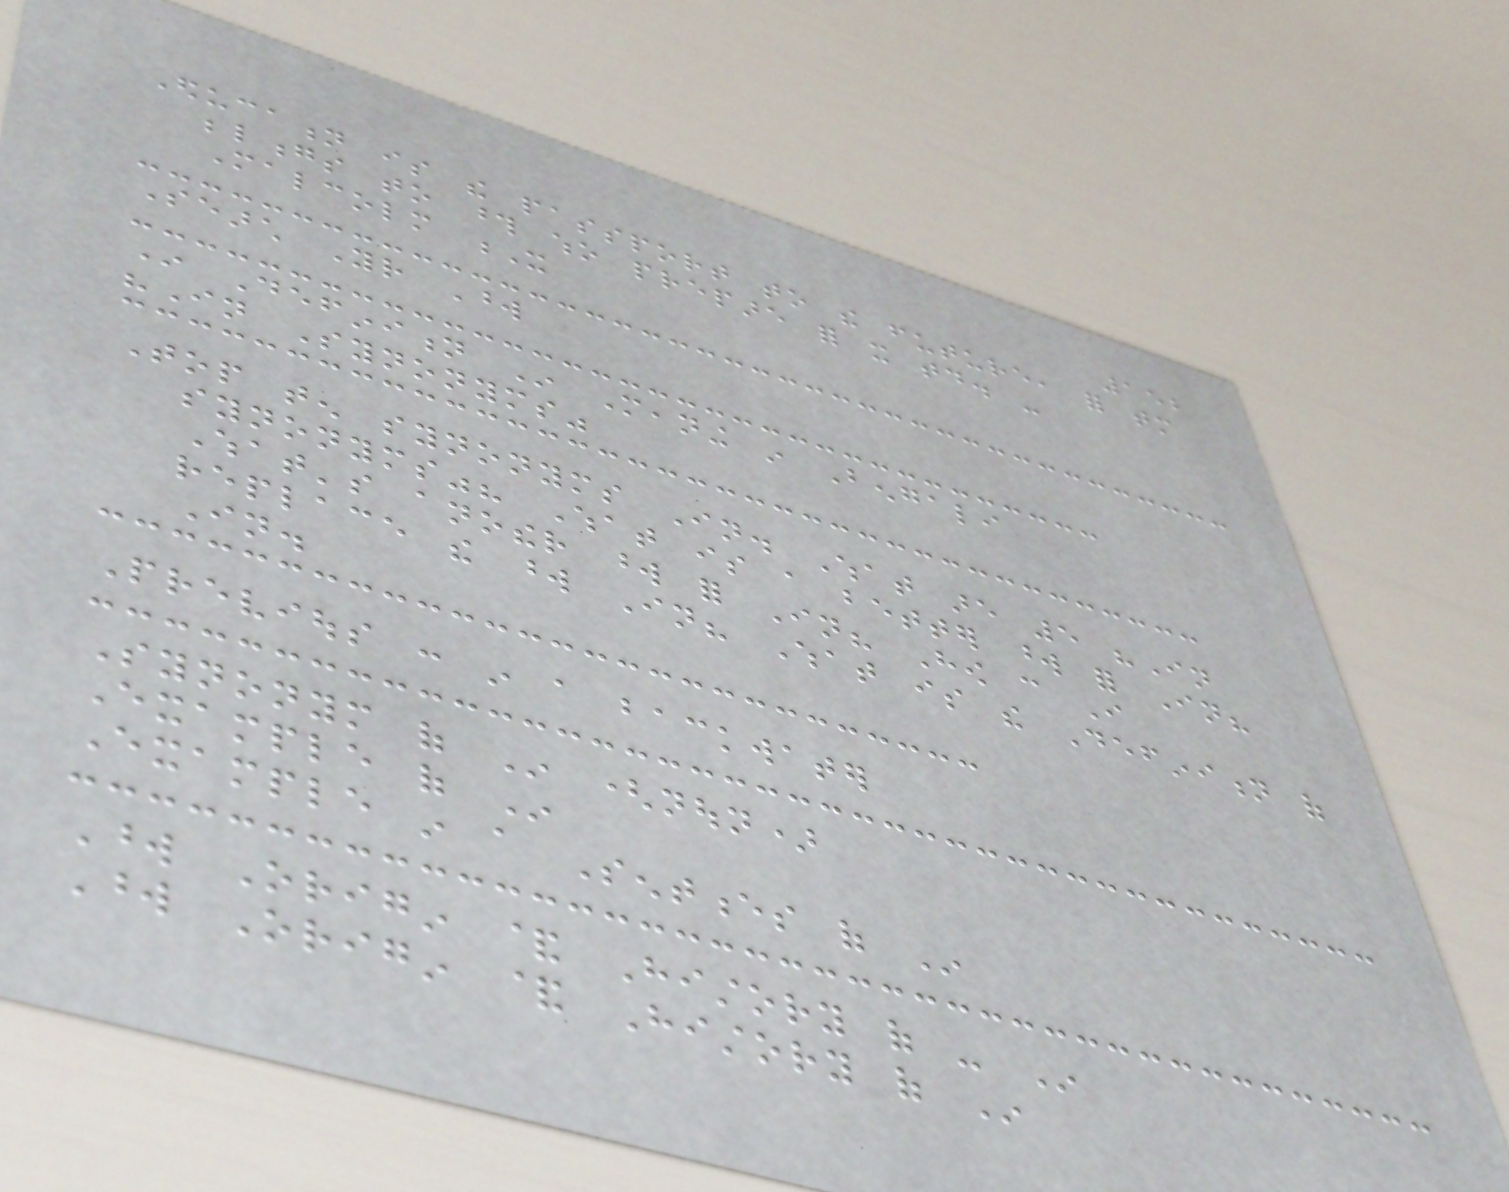152
Education is the passport to the future, for tomorrow
belongs to those who prepare for it today. -
Malcolm X
Search Your Word
In Definition In Meaning in Bengali
"In Synonyms"
Top ten synonyms In. What are 5 "In
synonyms"? What is a better word for In?
What's another word for In? How can I
replace the word In? What is the Definition of
In.
Previous : in a backwater
Synonym of In (noun)
Example of In
Example in a Sentences of In
Word Origin & History of - In
Word Origin & History of In
